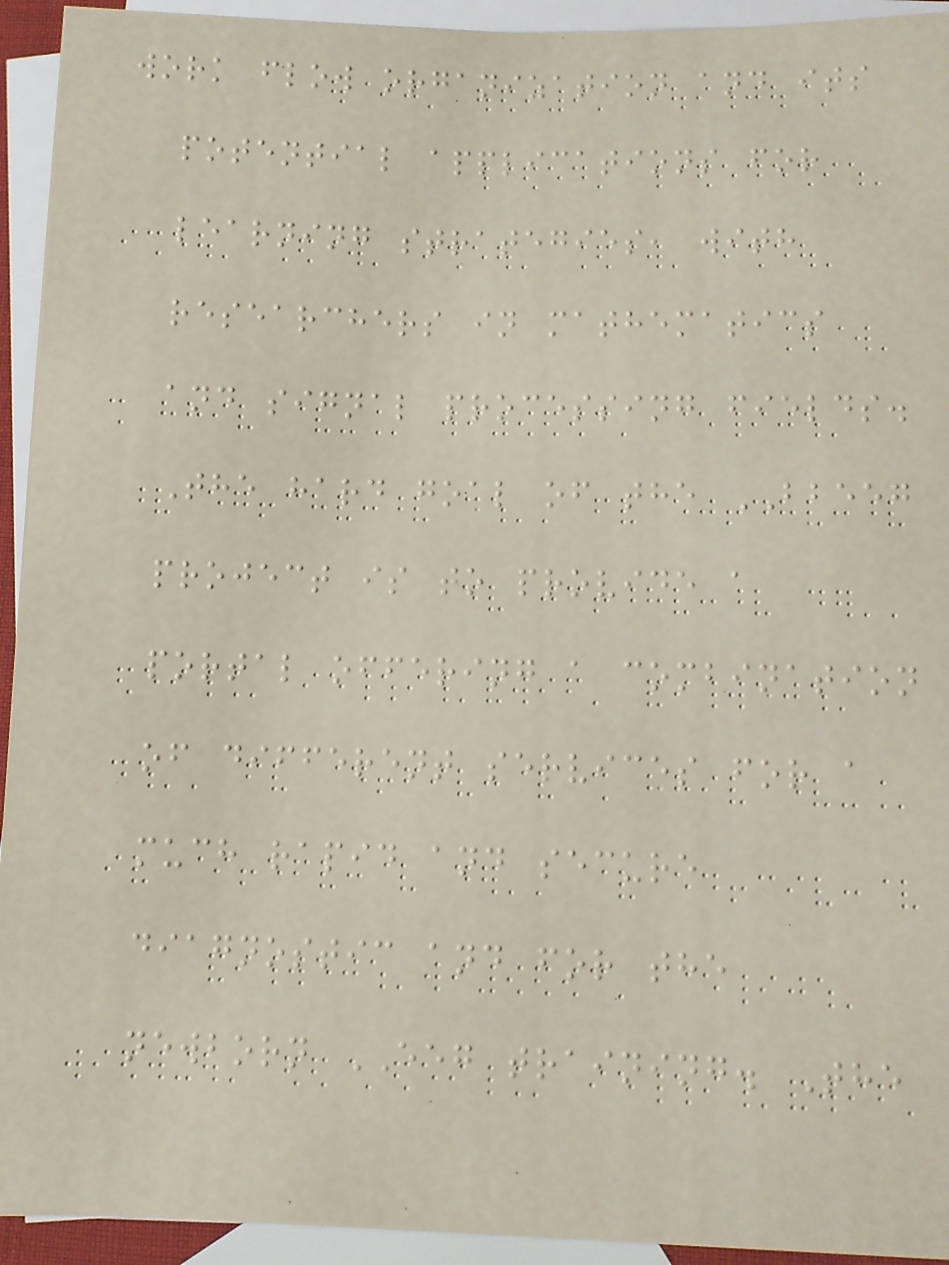work flow organization and its
potential applications for
learning strategies, with
researchers in mathematics
and signal processing fields.
The hard goal of the BBEEG
project is to provide a
portal offering a combination
of different services for a
much rapid and secure
diagnostic and for the
newborn EEG training. The
